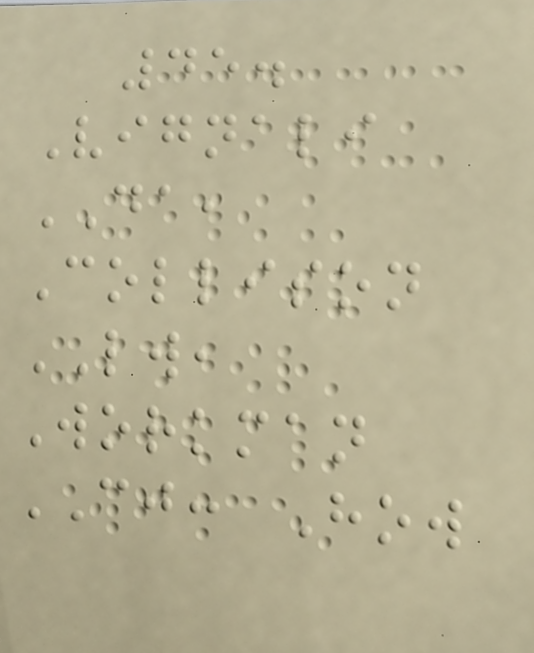45.
Vignali
DA,
Collison
LW,
Workman
CJ: How
